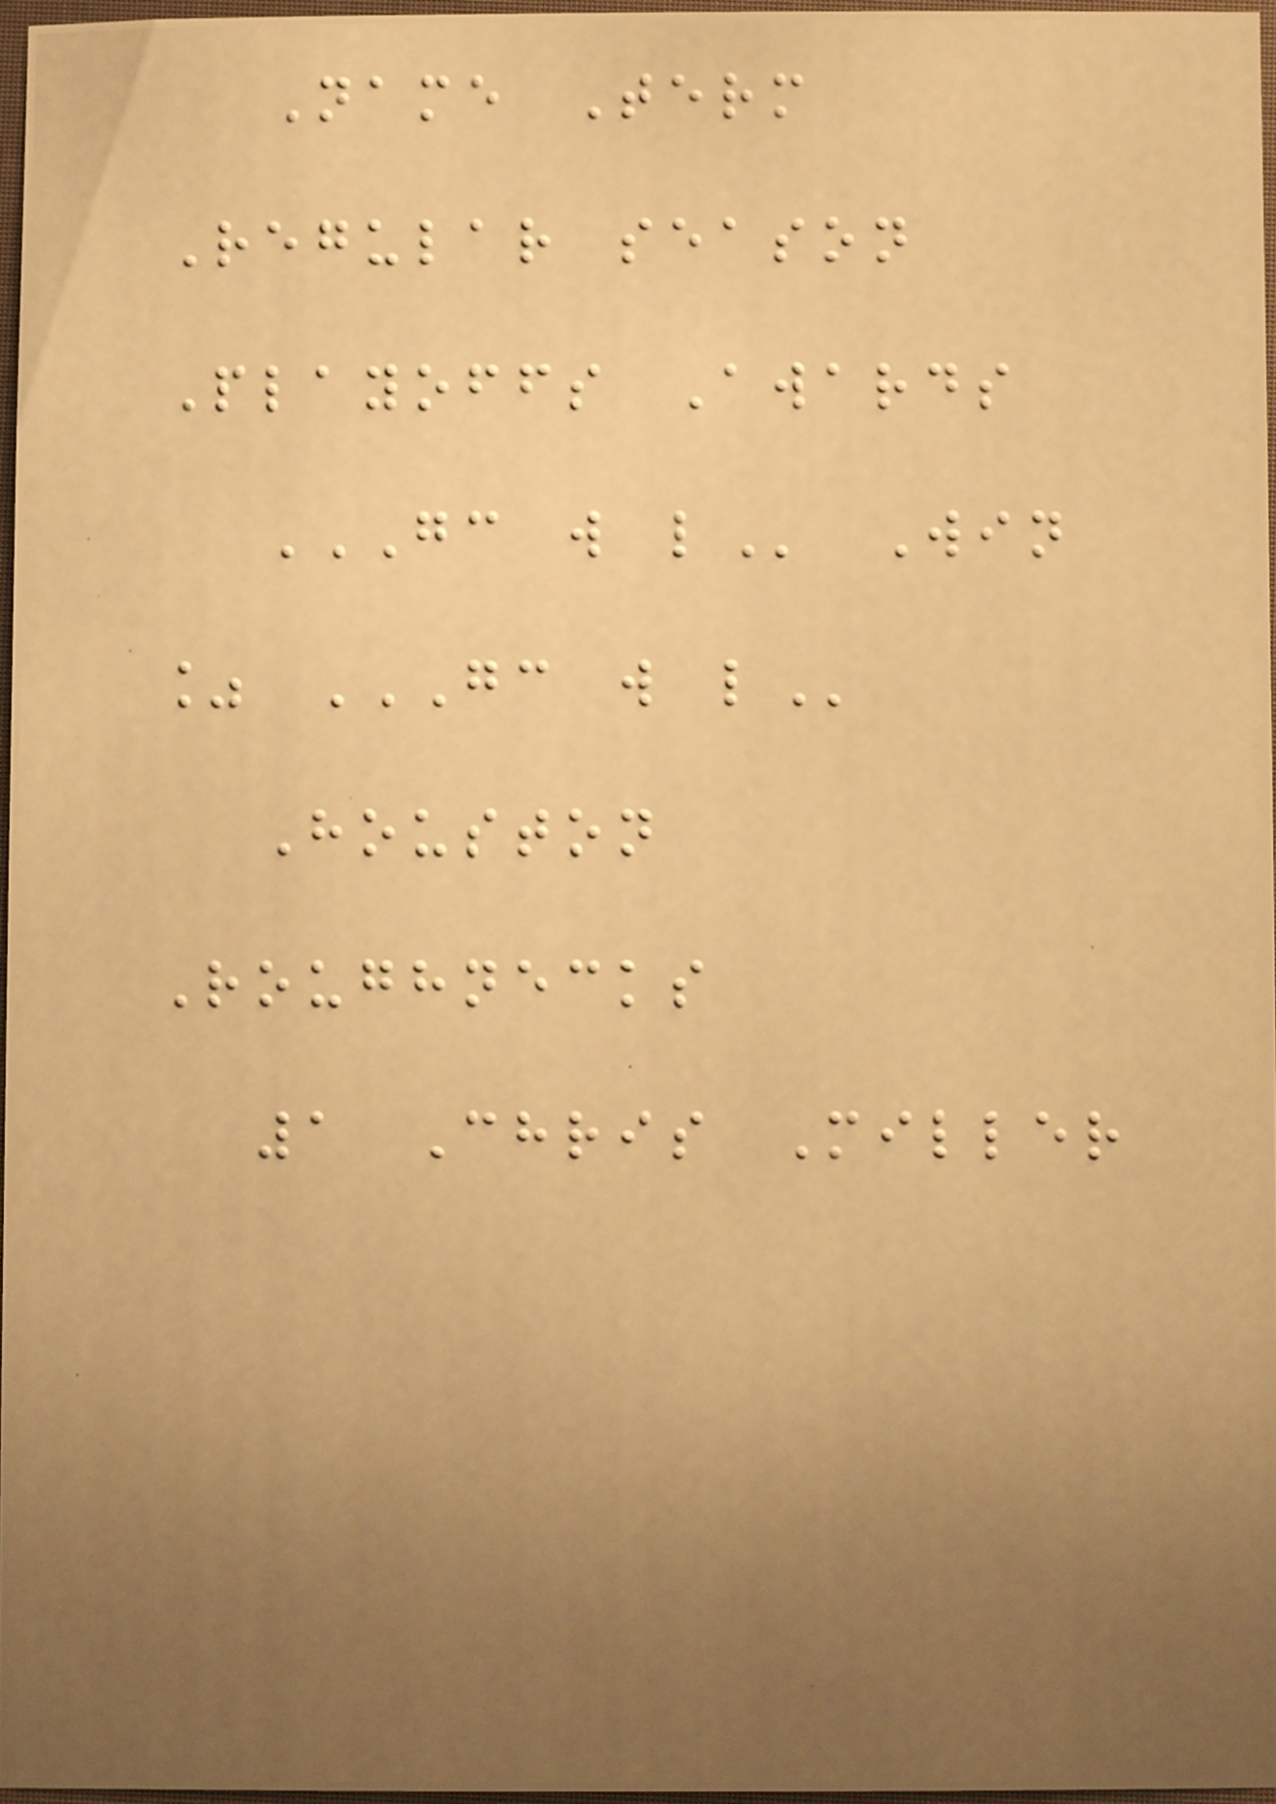Name Term
Regular season
Playoffs Awards
GC W L Win
% GC W L
Houston
Roughnecks
1 Chris Miller
